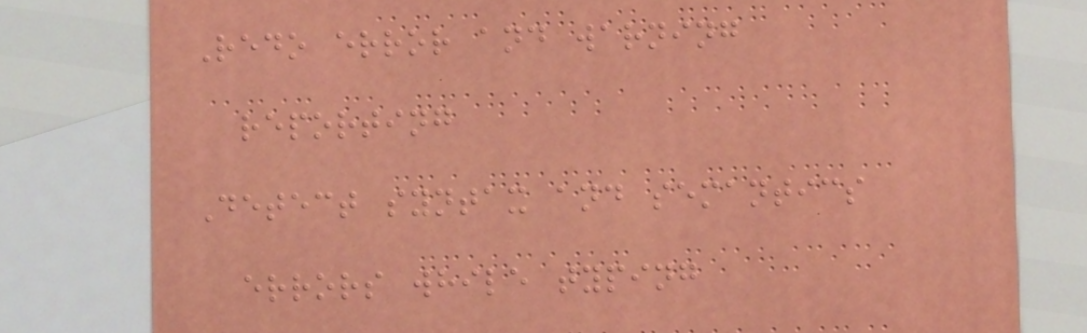Redo error and warning
reporting
Detect syntax and semantics
errors while typing
